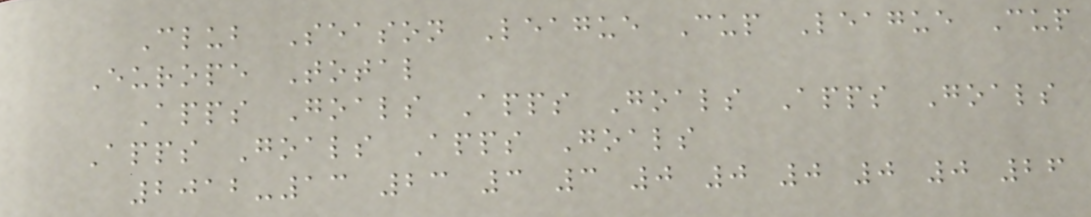Club Season League Cup League Cup
Europe Total
Apps Goals Apps Goals Apps Goals
Apps Goals Apps Goals
2012-13 23 3 3 0 0 0 0 0 26
